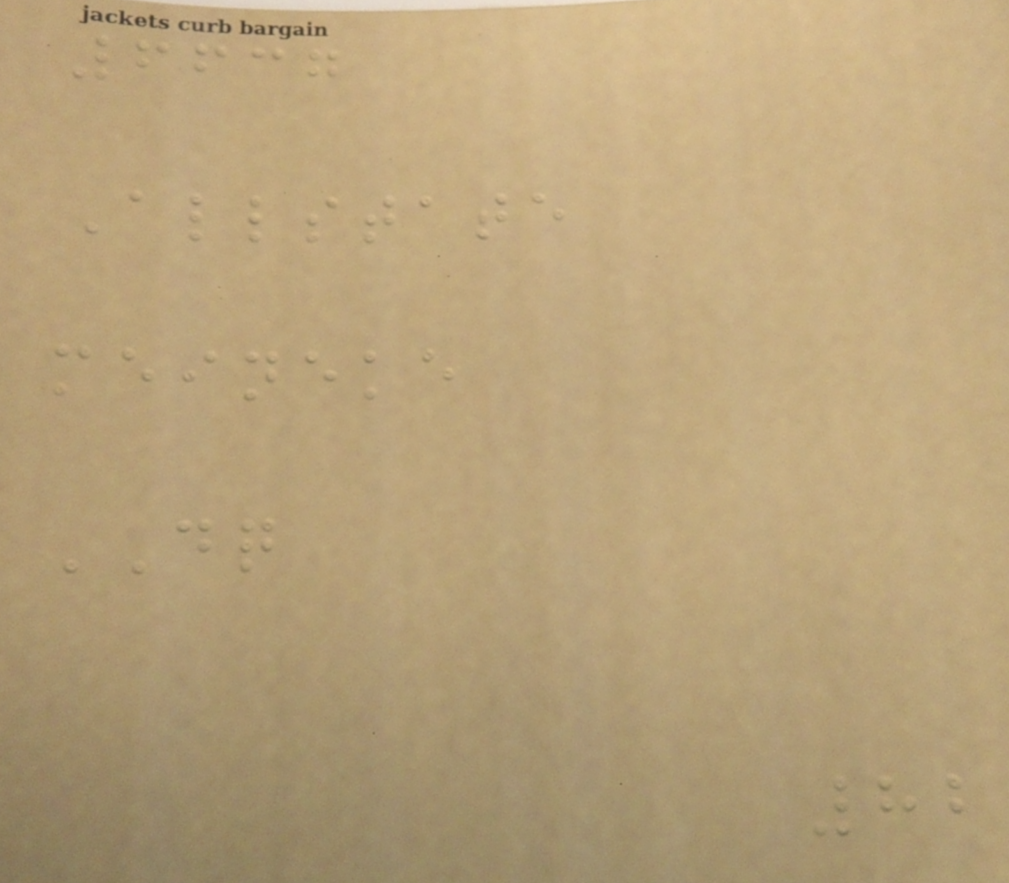6637
Allstate
meineke
DQ
82
